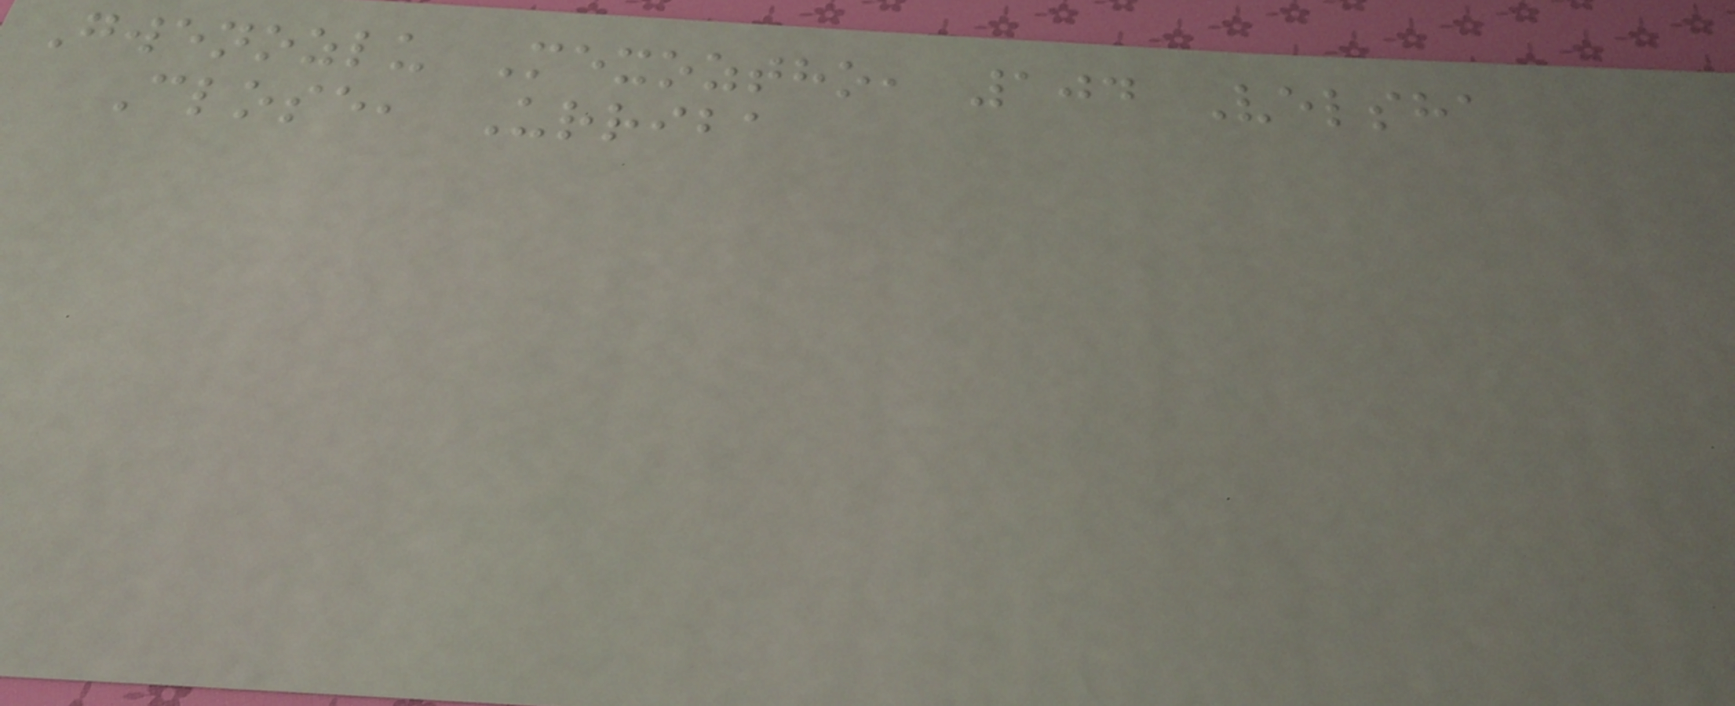Gwenozlu Mexoztho, 104 Velsha
Close, Urriba
